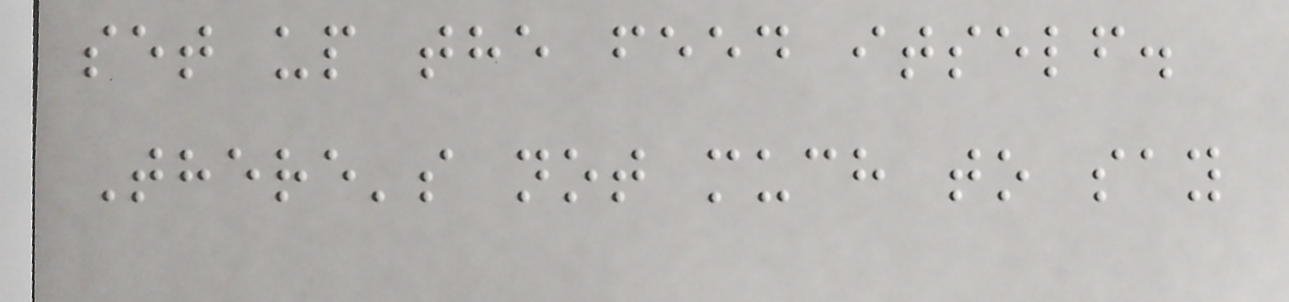set up the feed itself.
There's not much to say
